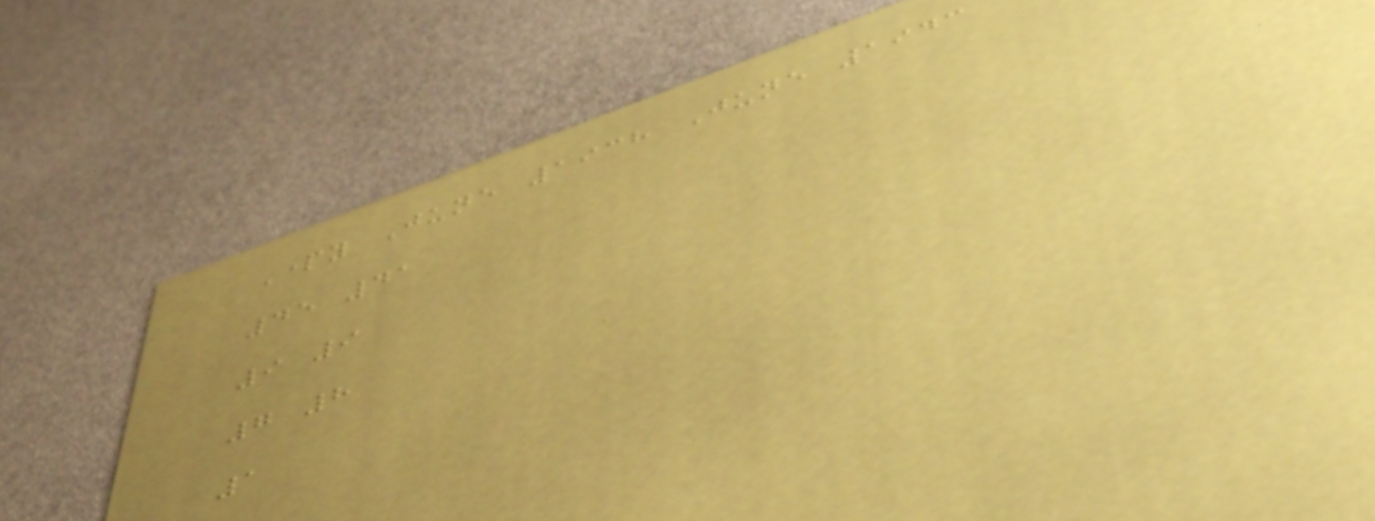Party June 1938 June 1943
45 41
9 9
7 8
1
